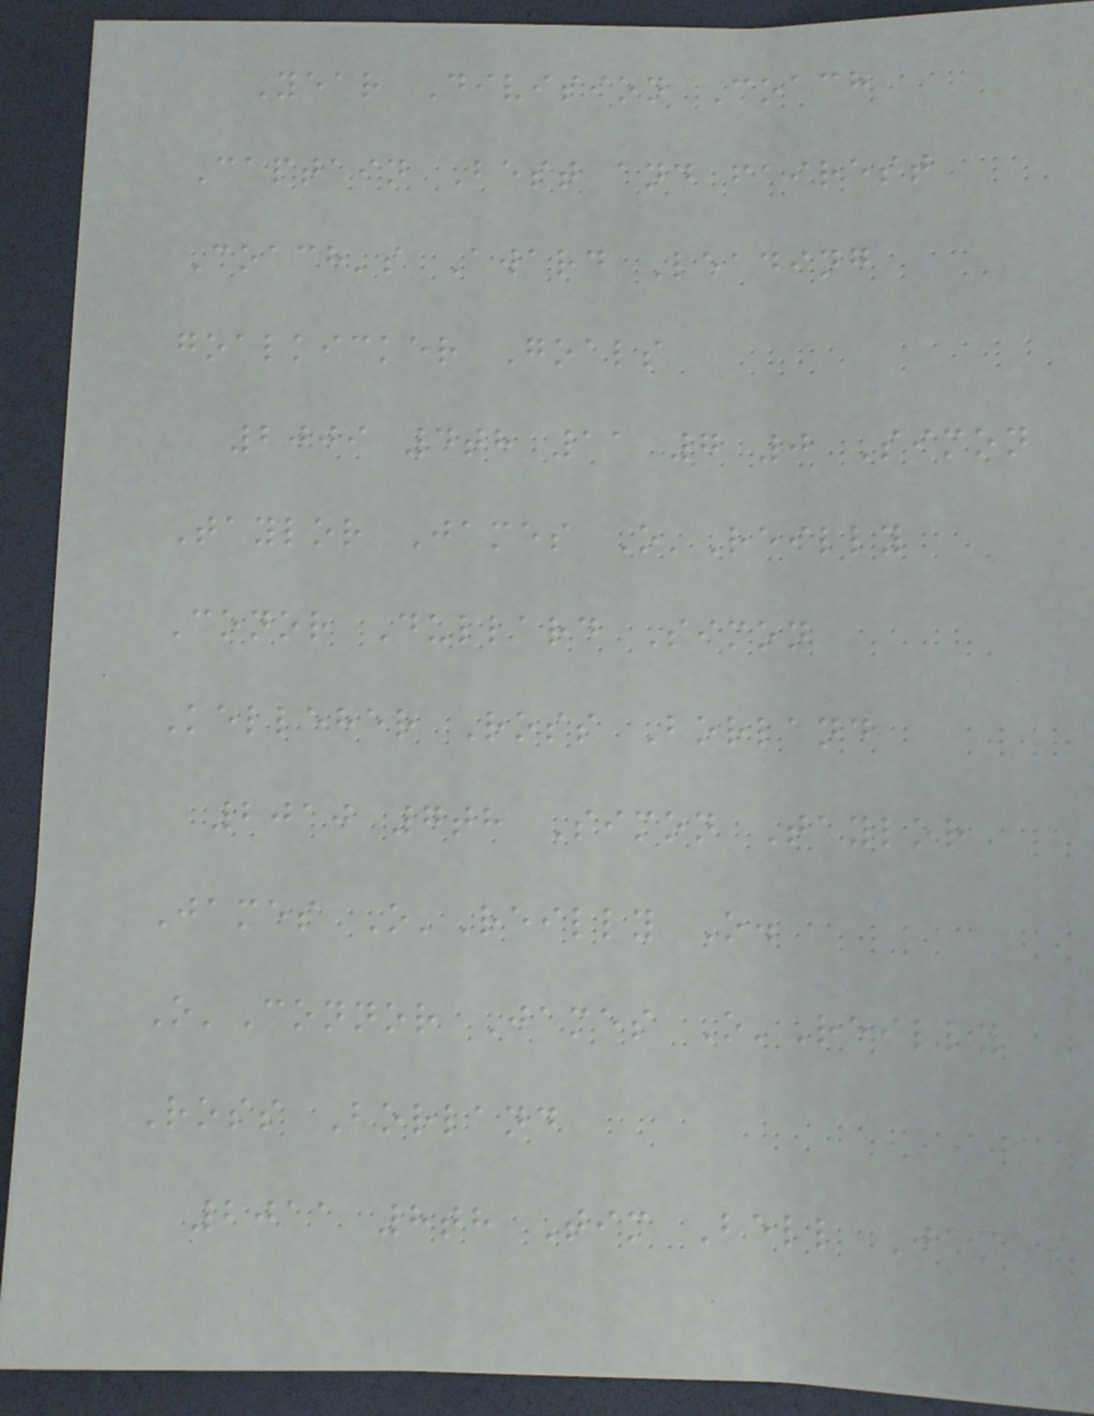Year Division Coach
Captain Best and fairest
Coach's Award Leading
goalkicker Goals
2009 4th 11 7 0 Simon
Taylor James O'Reilly
Conor Dullard Simon
Kelleher Ross Borland
2010 7th Simon Taylor
James O'Reilly O.
O'Connor James O'Reilly
Ross Borland
2011 8th Tim Bell James
